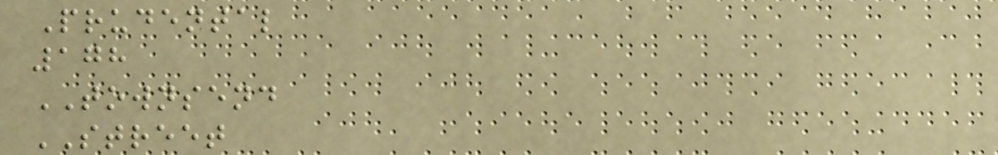Prudental
178
TOWNSEND
STREET
